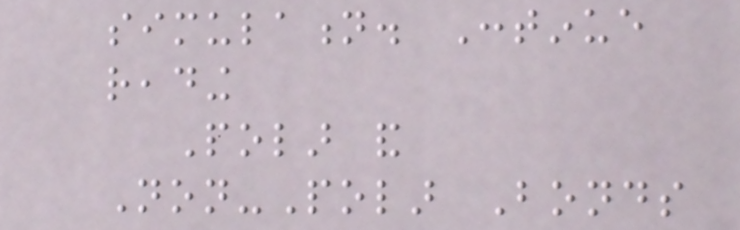simulation. Continue
reading
Polar and
Non-Polar Bonds
